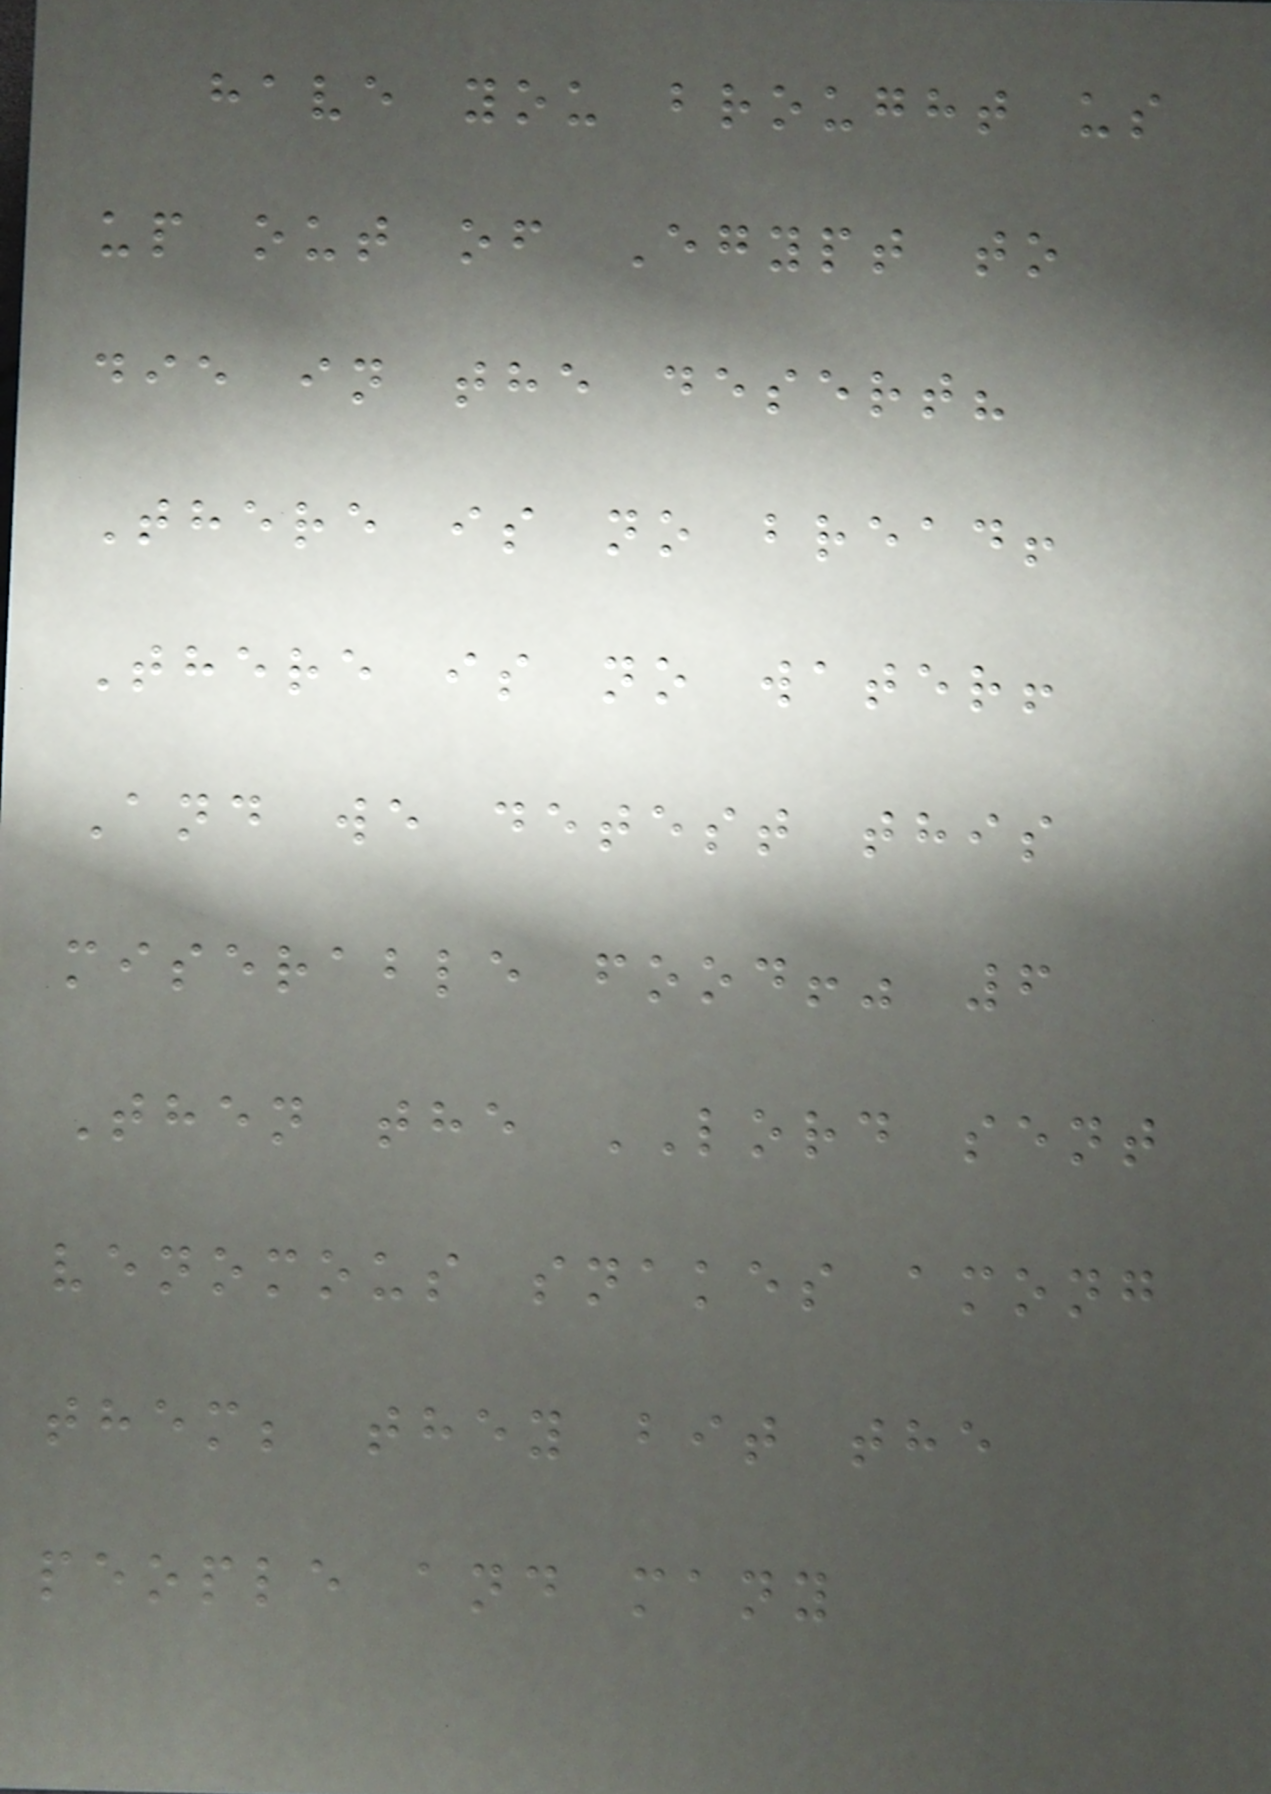have you brought us
up out of Egypt to
die in the desert?
There is no bread!
There is no water!
And we detest this
miserable food!" 6
Then the LORD sent
venomous snakes among
them; they bit the
people and many
